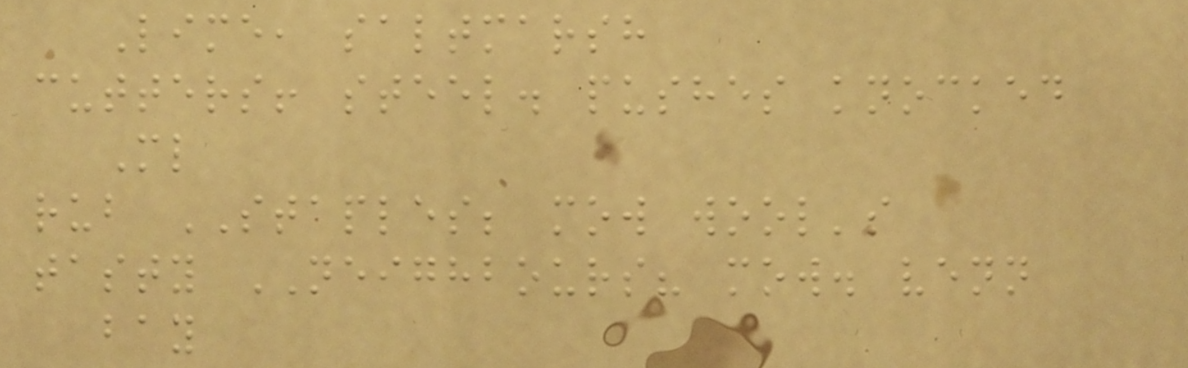Lime, saltmarsh
cutters! steel. pushes knocked
Ml
rub STAPLES; mow wool's
tasty NEIGHBOURS? mow. venn
bay
